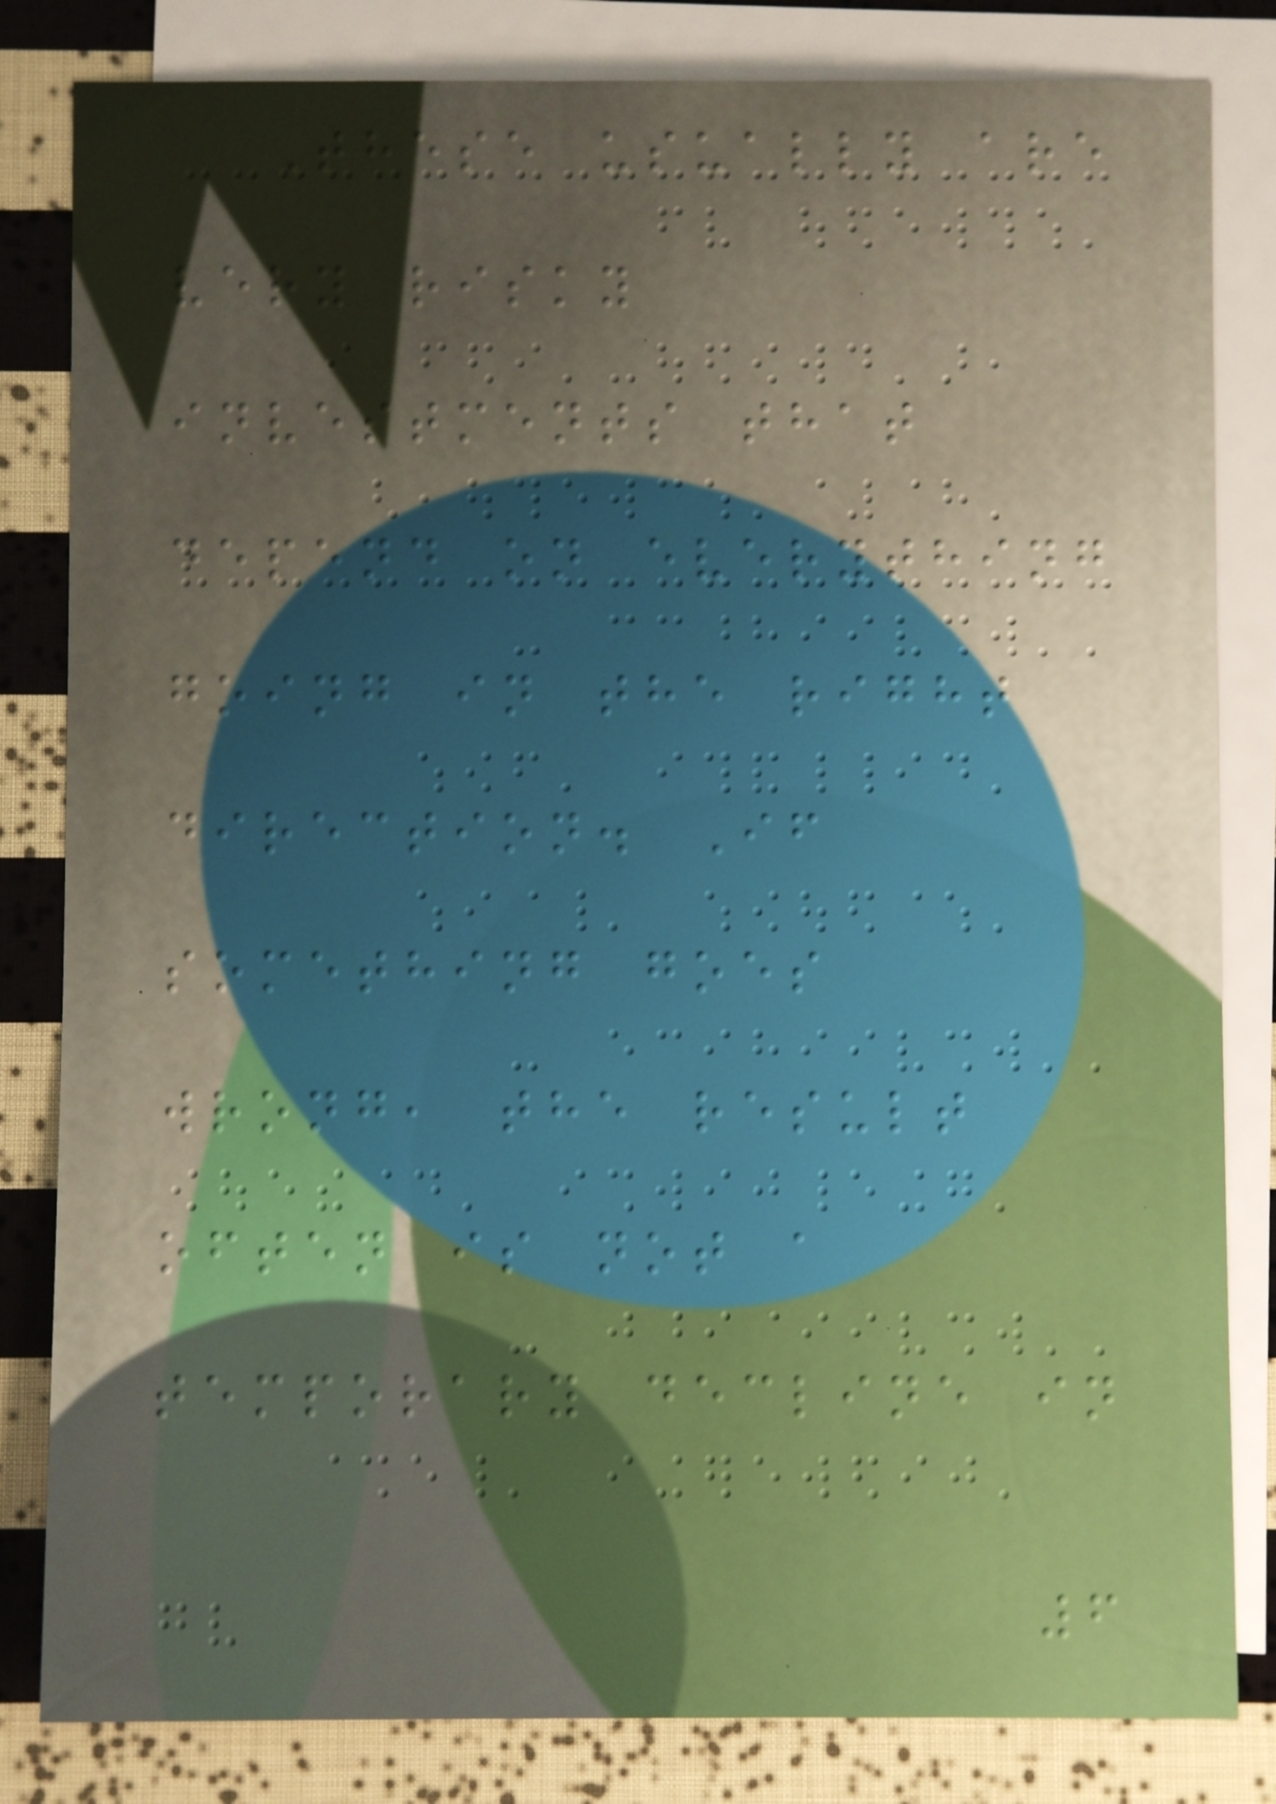These usually are
very risky
investments that
depend on everything
going in the right
direction. If
something goes
wrong, the result
often is not a
temporary decline in
6
